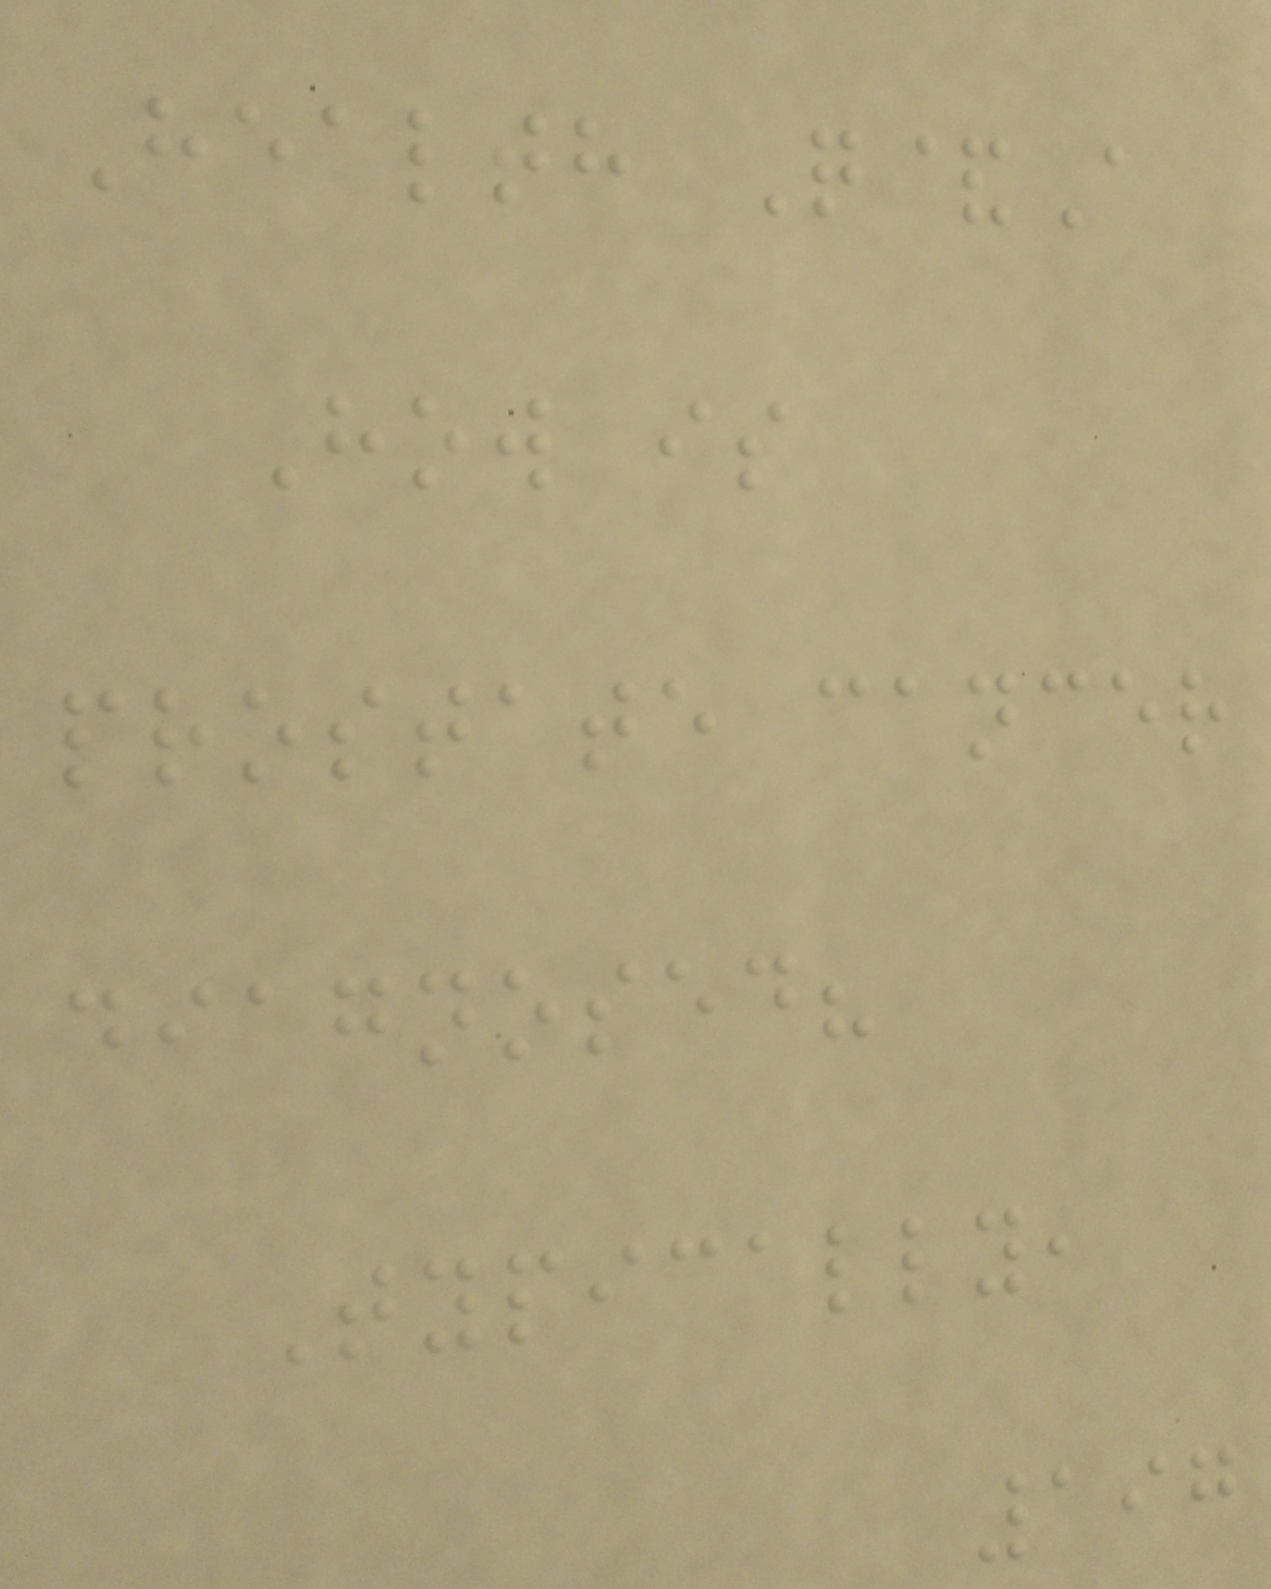Health Q&A
How is
prostate cancer
diagnosed?
Typically,
197
